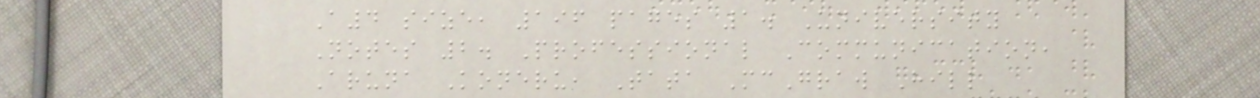A4 size, 196 pages 1. University
Notes 2. Professional Communication,
Aruna Koneru, Tata McGraw Hill
